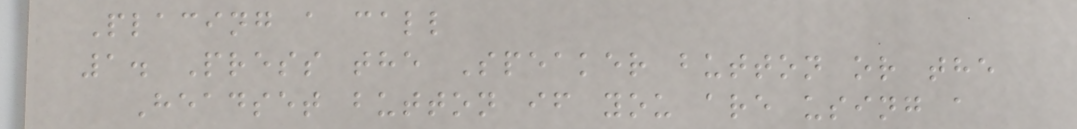Placing a call
1. Press the Speaker button or the
Headset button if you are using a
